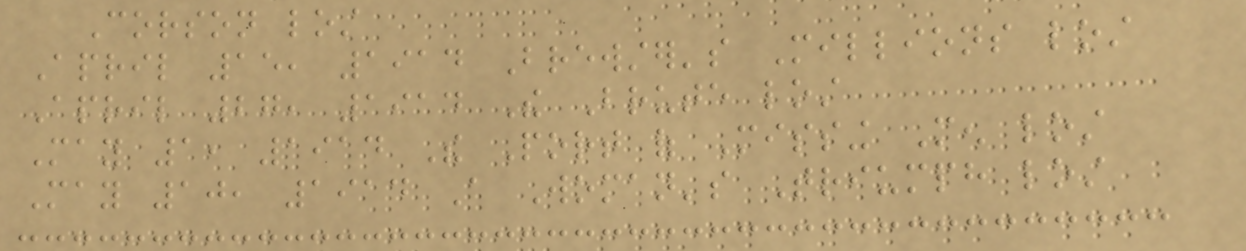Corson lost
April 15, 1914 Brewster's Millions lost
April 27, 1914 The Brute lost
May 1, 1914 The Port of Missing Men lost
May 10, 1914 A Woman's Triumph lost
